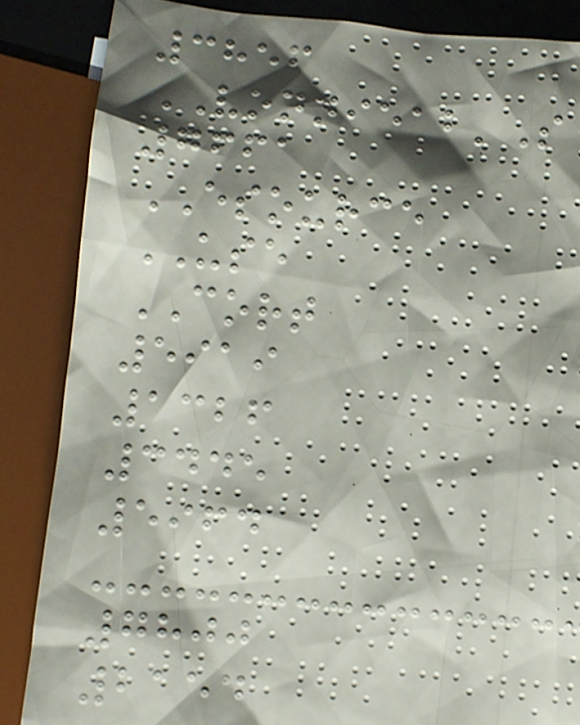3856
VONNIEAB'S
7661
ESOURCE
USE
CORT
5919
1326
3445
5964
7800
2154
